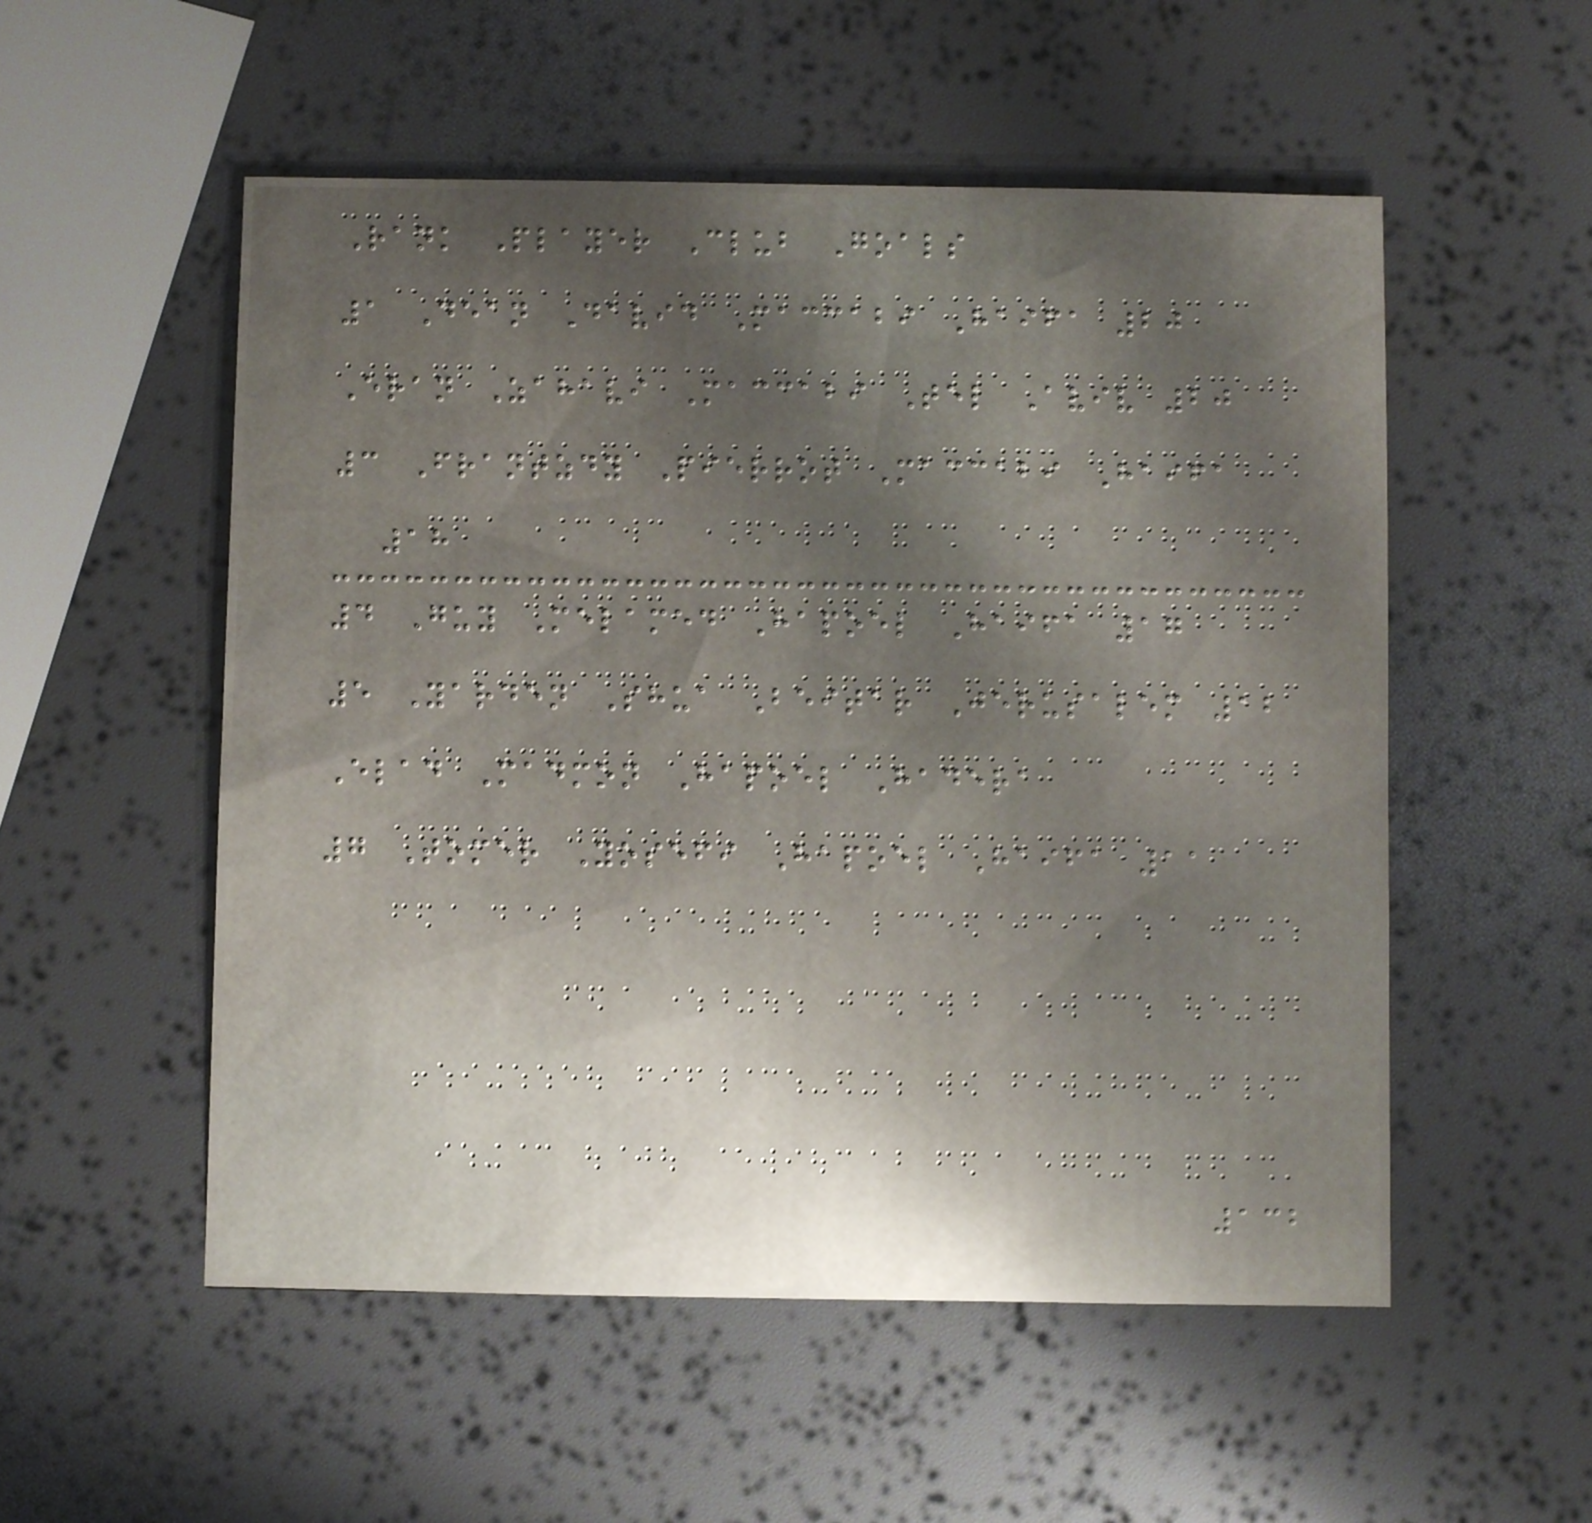Rank Player Club Goals
1 Dean David Maccabi Haifa 20
Eran Zahavi Maccabi Tel Aviv 20
3 Frantzdy Pierrot Maccabi Haifa
18
4 Guy Melamed Hapoel Haifa 17
5 Yarden Shua Beitar Jerusalem 12
Elad Madmon Hapoel Hadera
7 Tomer Yosefi Hapoel Haifa 11
132
